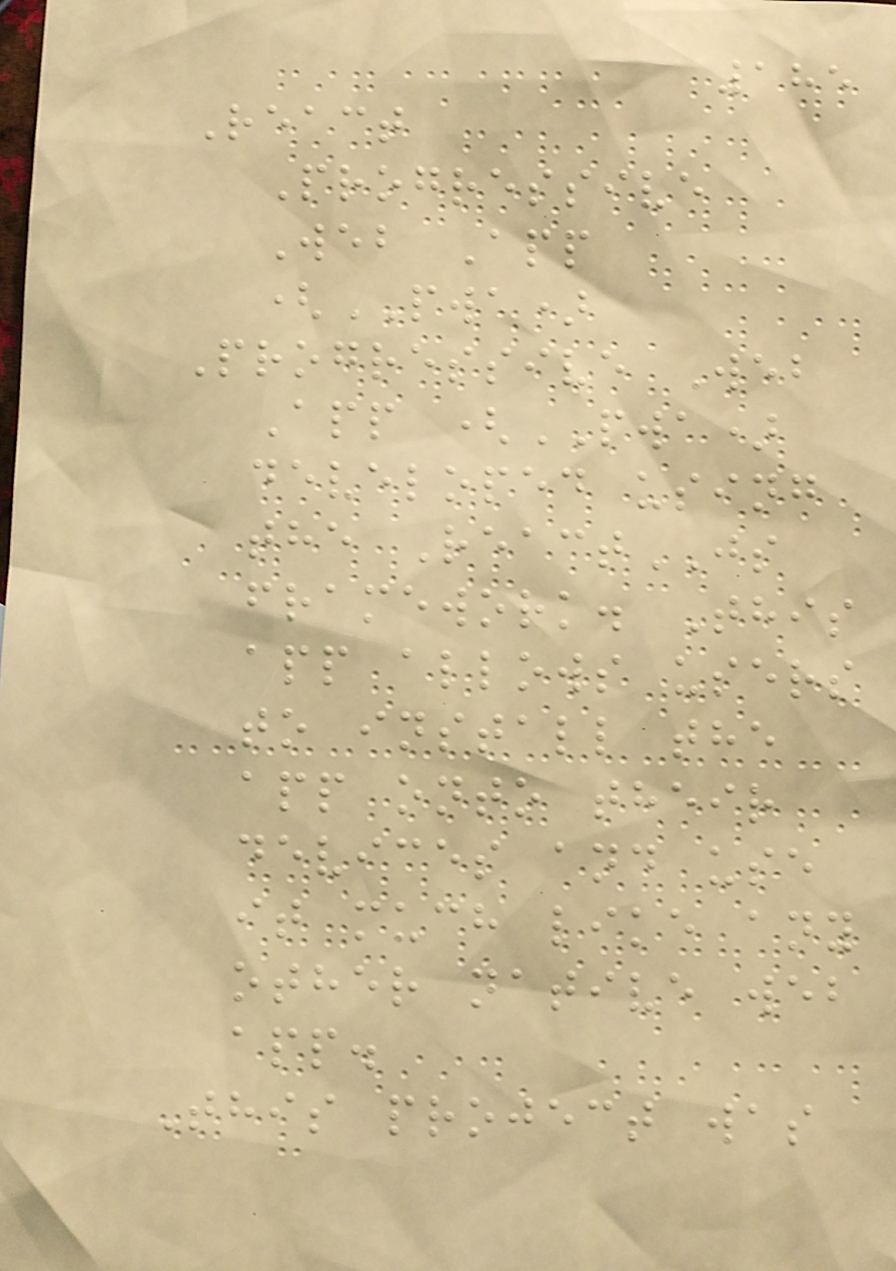185
React
Progressive
Web App
(PWA)
Progressive Web
App (PWA)
developed using
the ReactJS
framework. This
app allows users
to install the
app onto their
devices and use
it much like any
other native web
app.
This project was
